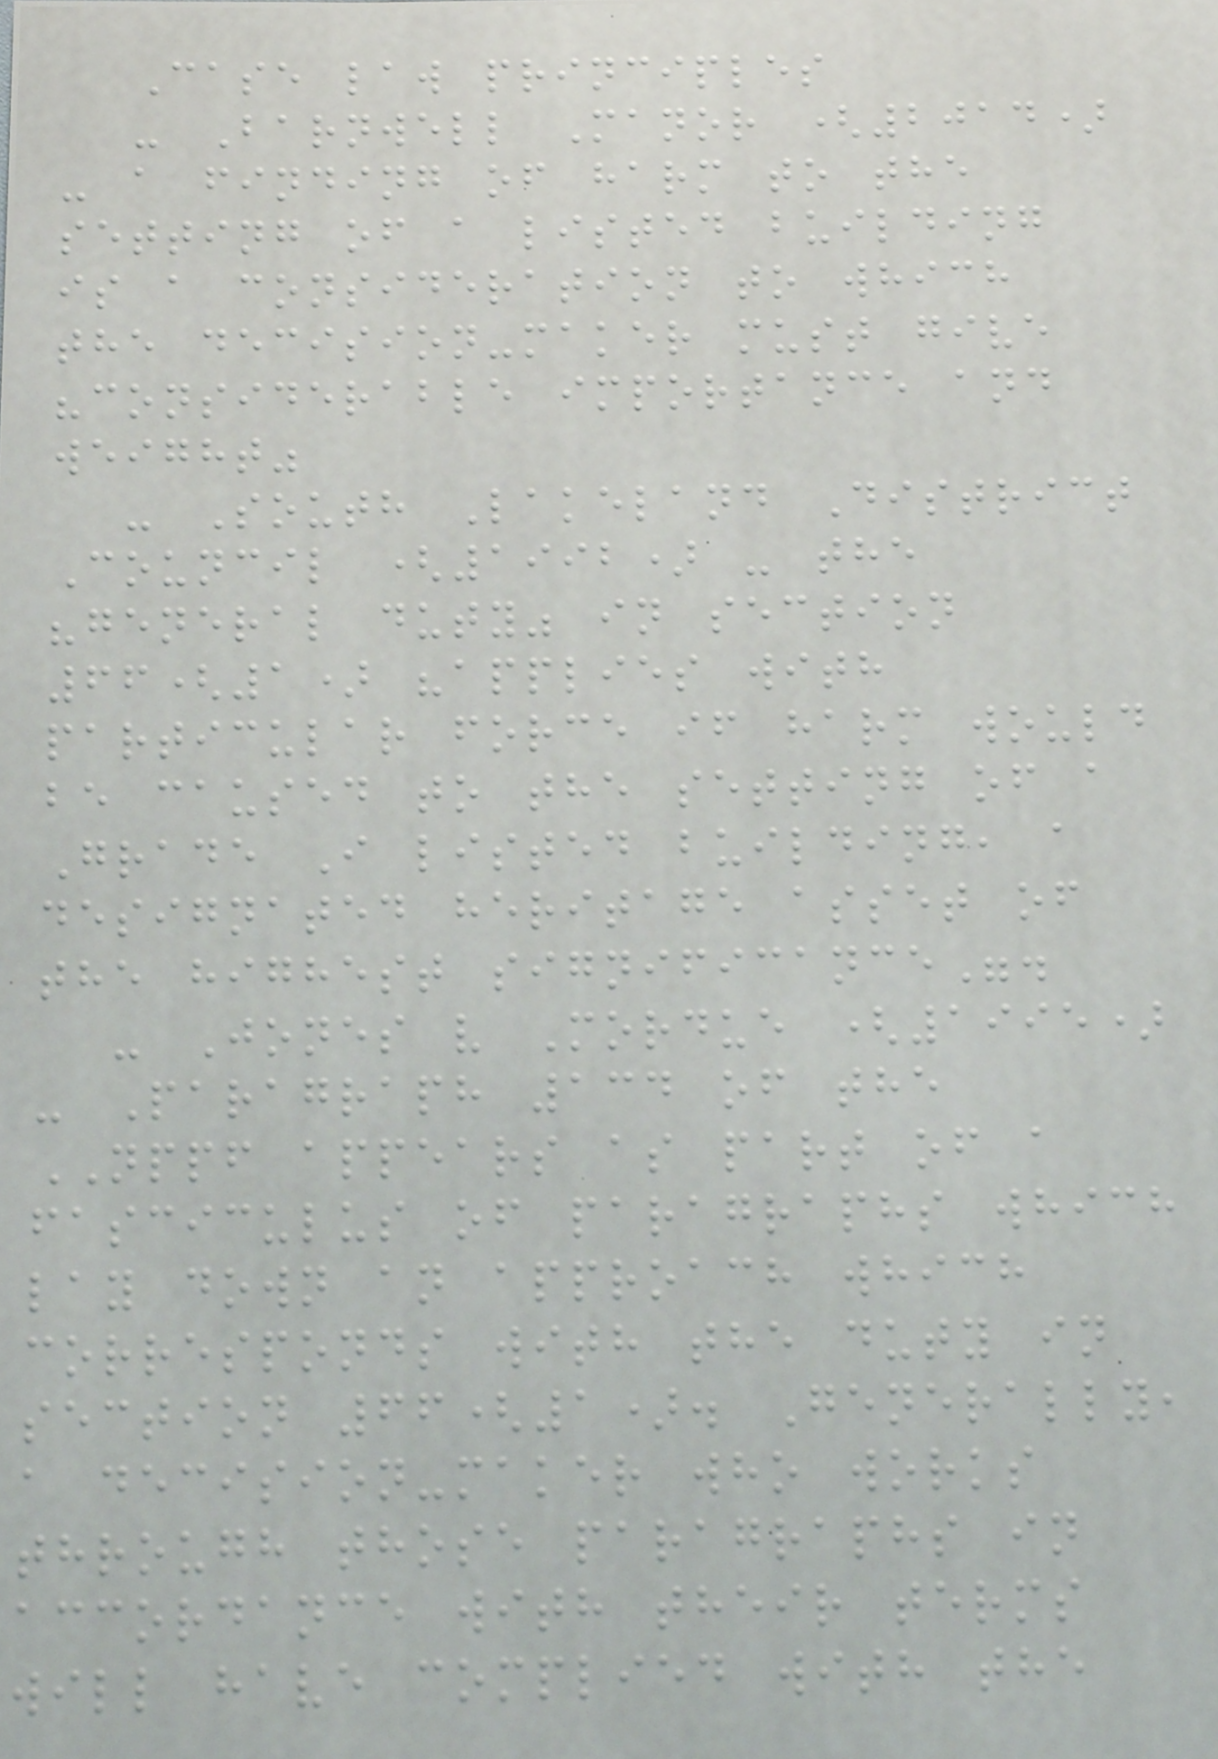Case law principles
- Barnwell Manor (2014)
- a finding of harm to the
setting of a listed building
is a consideration to which
the decision-maker must give
"considerable importance and
weight"
- South Lakeland District
Council (1992) - the
"general duty" in section
66(1) "applies with
particular force if harm would
be caused to the setting of a
Grade I listed building, a
designated heritage asset of
the highest significance".
- Jones v Mordue (1995)
- Paragraph 134 of the
NPPF appears as part of a
fasciculus of paragraphs which
lay down an approach which
corresponds with the duty in
section 66(1). Generally,
a decision-maker who works
through those paragraphs in
accordance with their terms
will have complied with the
